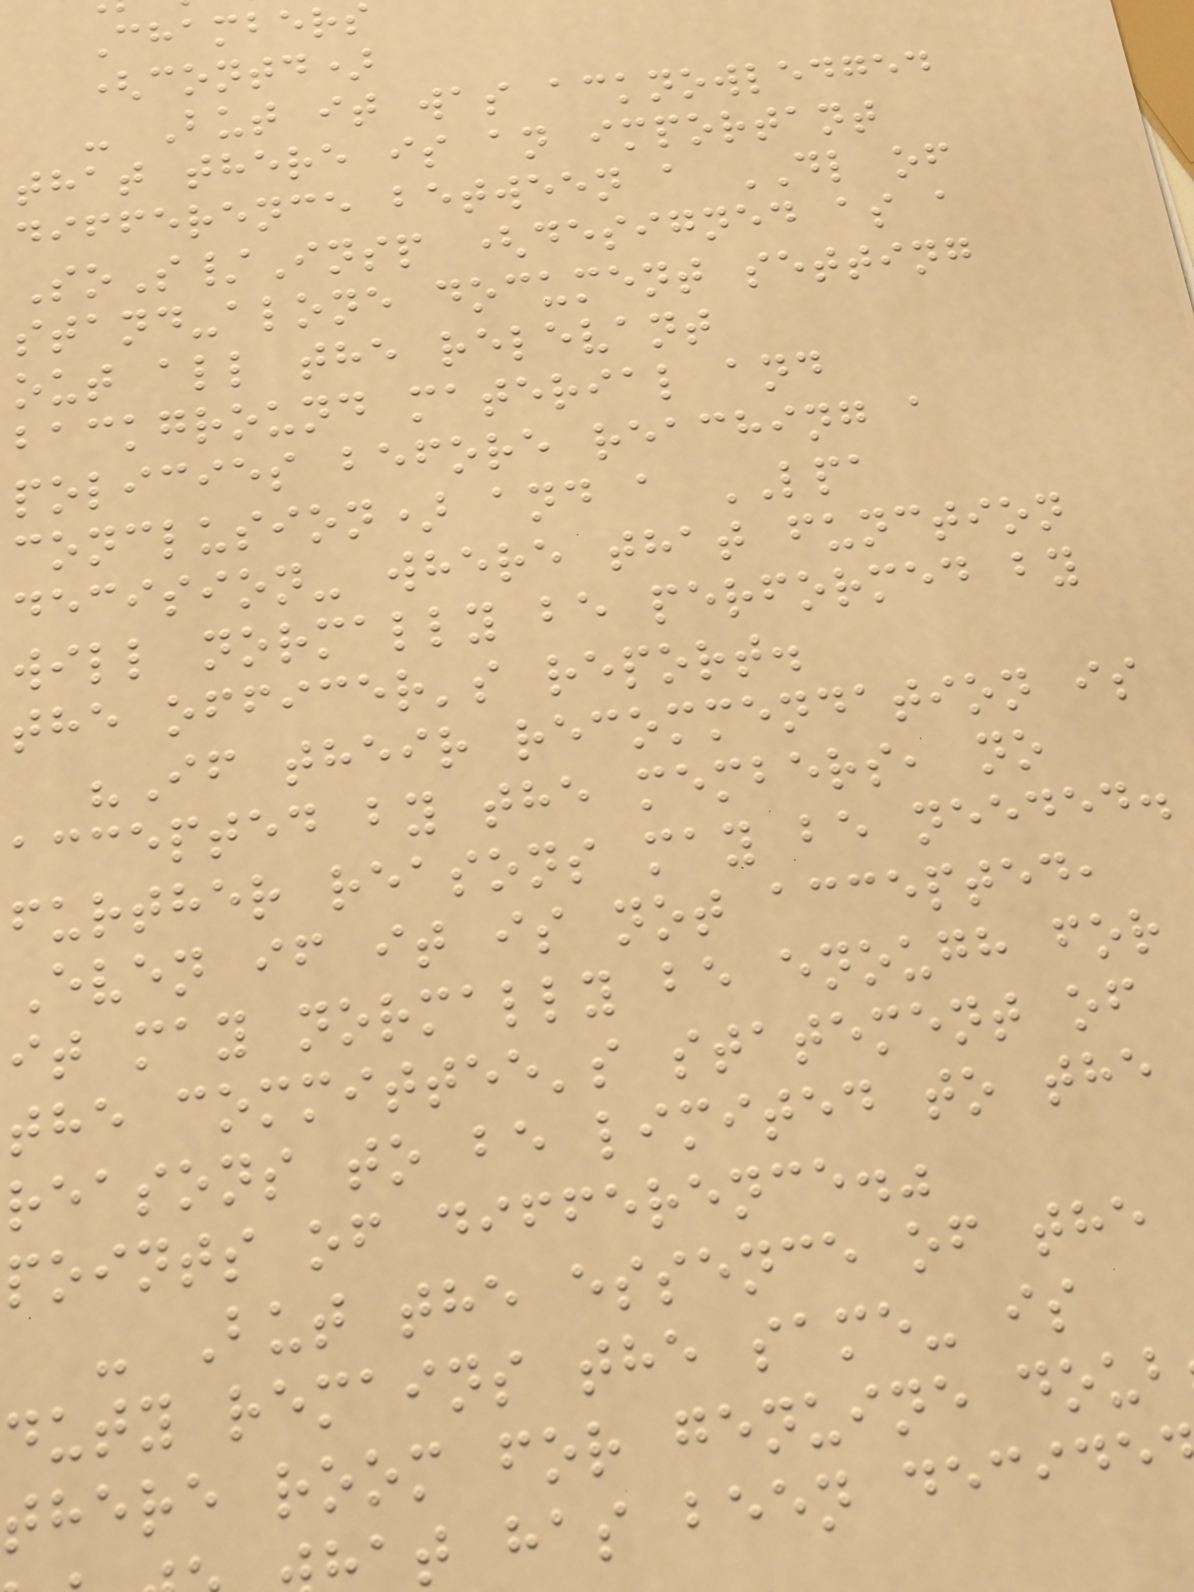Chambers
(contd)
- But it was acknowledged
that there is an important
difference between a DL of
SoS/Insp (designed as a
stand-alone document setting
out all the relevant
background material and
policies before reaching a
conclusion) and a LPA
decision- where that function
will normally be performed by
the officer's report.
"If their recommendation is
accepted by the members, no
further reasons may be needed.
Even if it is not accepted,
it may normally be enough for
the committee's statement of
reasons to be limited to the
points of difference."
- But the essence of the
duty remains the same- is
there room for genuine doub
t has been decide
